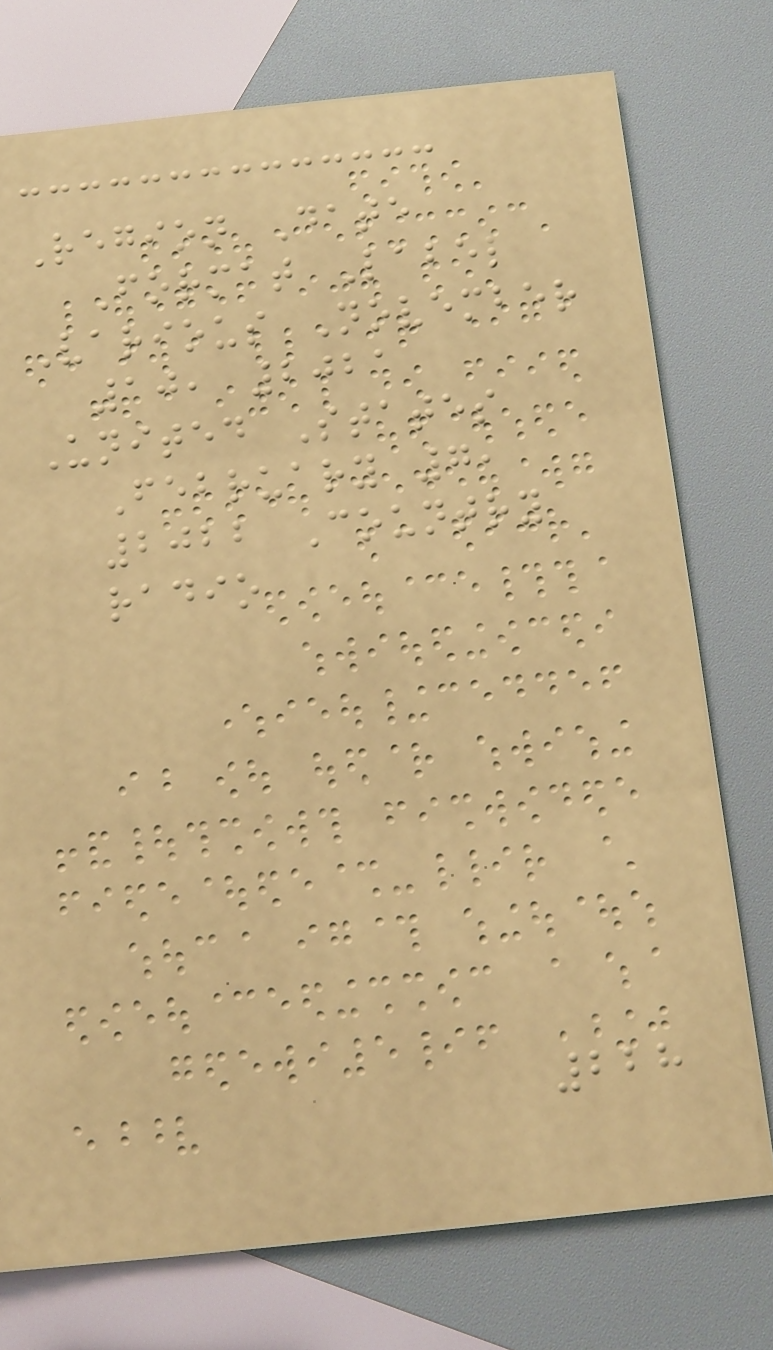Region Date
Format Label
Various November
10, 2021
United States
February 7,
2022 Country
radio
228
